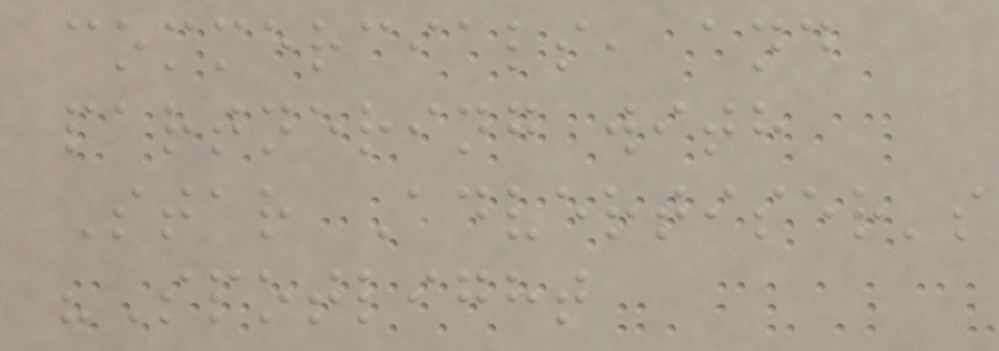commercials, and
partnering with
Star Advertiser's
"Spotlight
